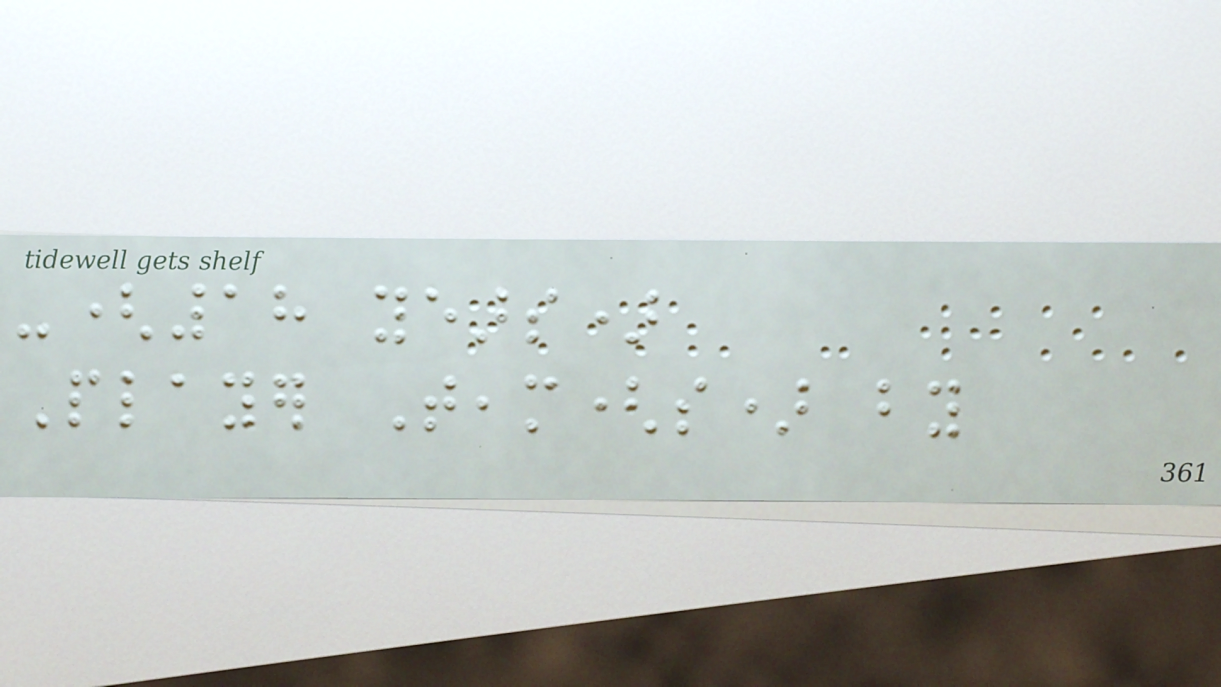-(18 years)
Player Team(s) by
